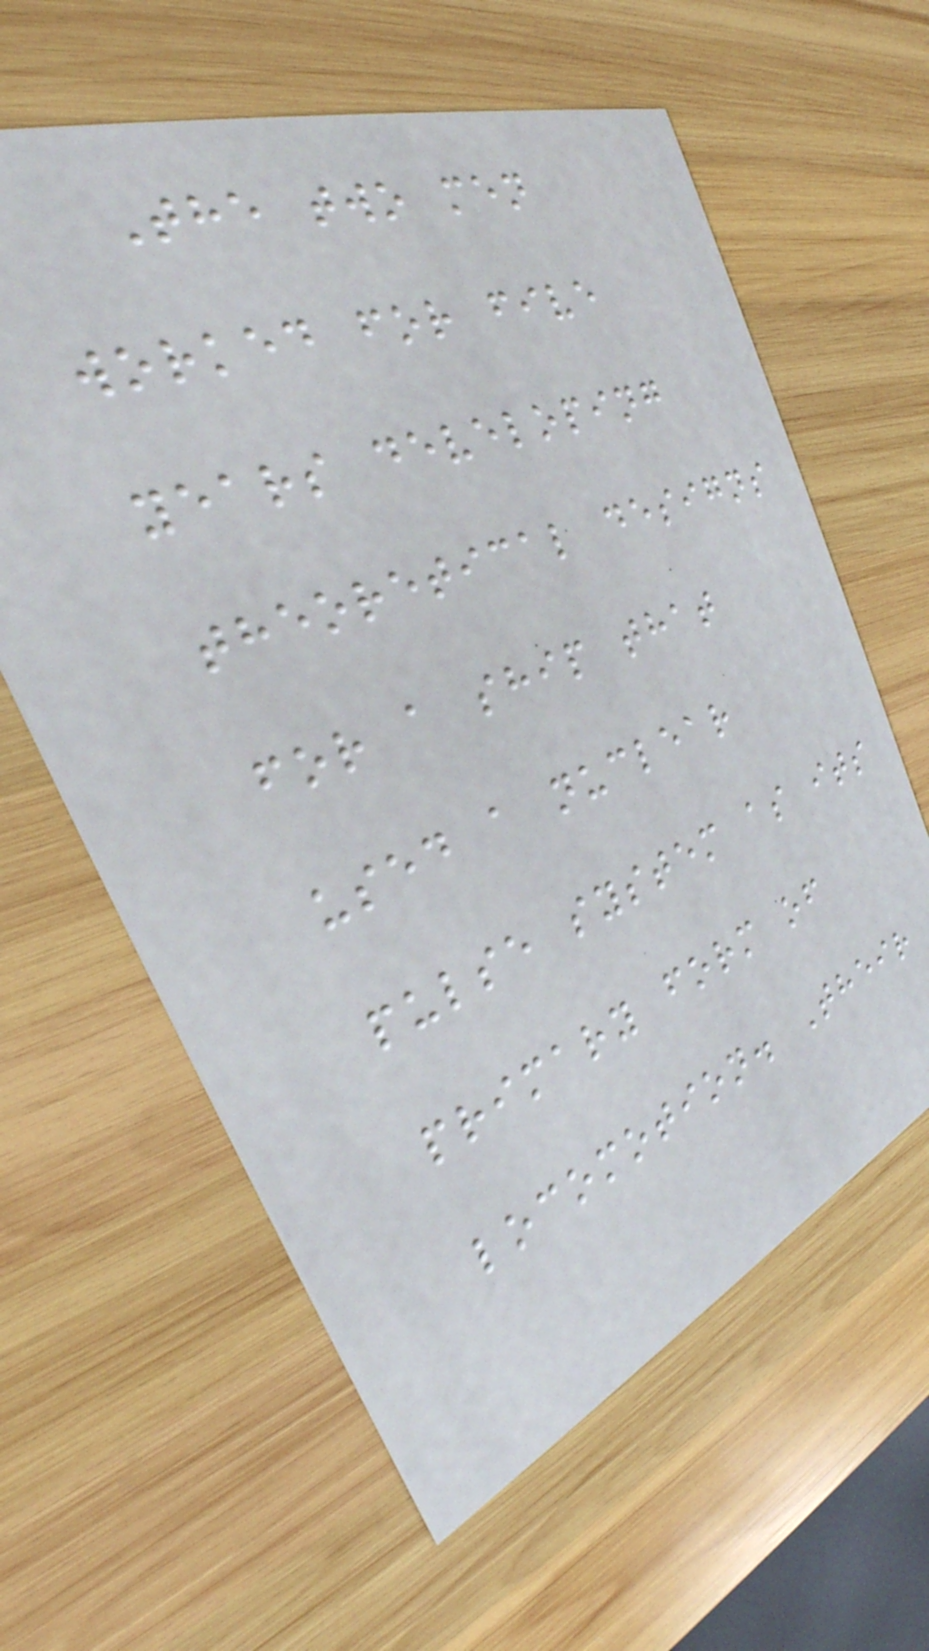The two men
worked for five
years developing
theoretical designs
for a ship that
used a nuclear
pulse system as its
primary form of
locomotion. Their
